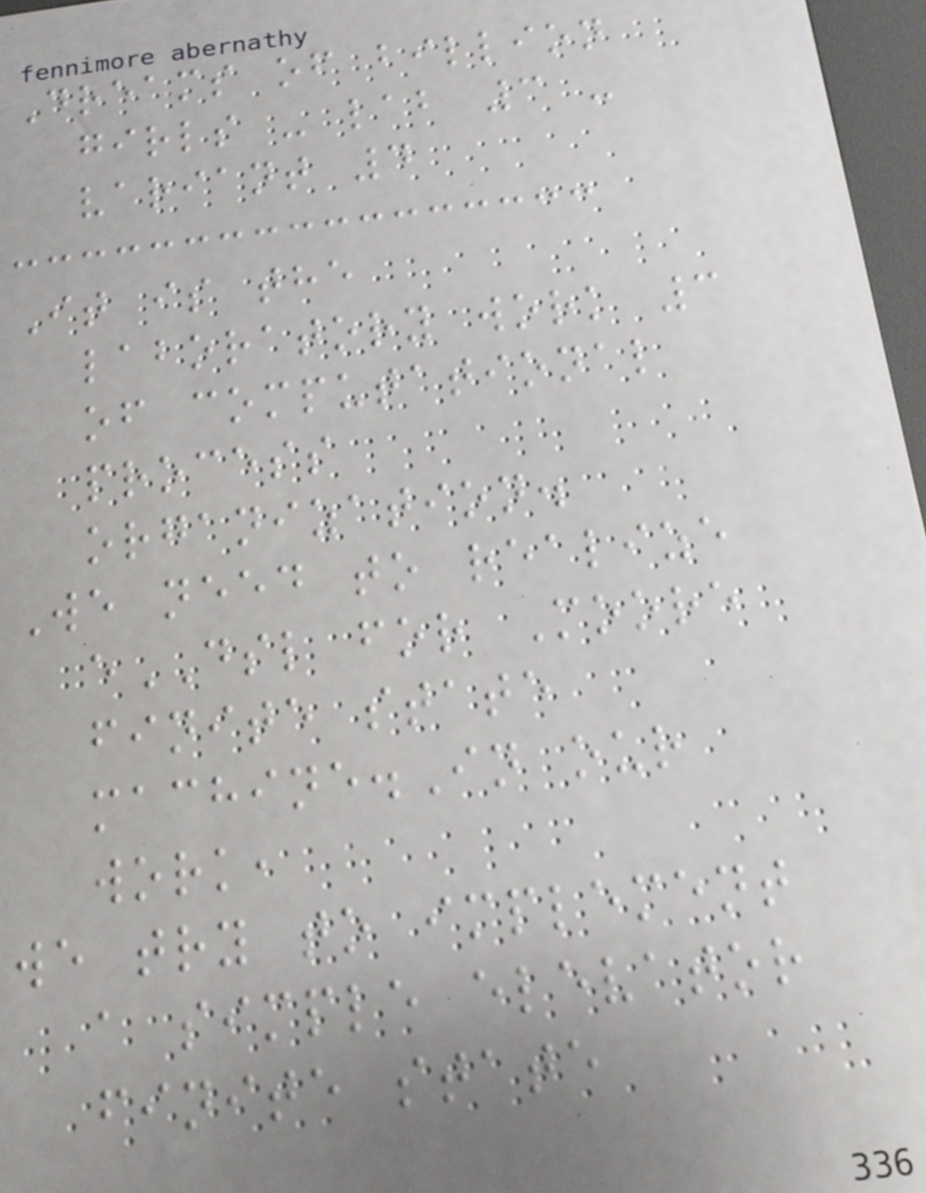Dreams of billion
girls - lab 3 -
variant 4
It is the
laboratory work 3
of computational
process
organization.
We need to realize
eDSL for Moore
finite state
machine.In our
work,
we try to implement
a simple elevator
finite state
